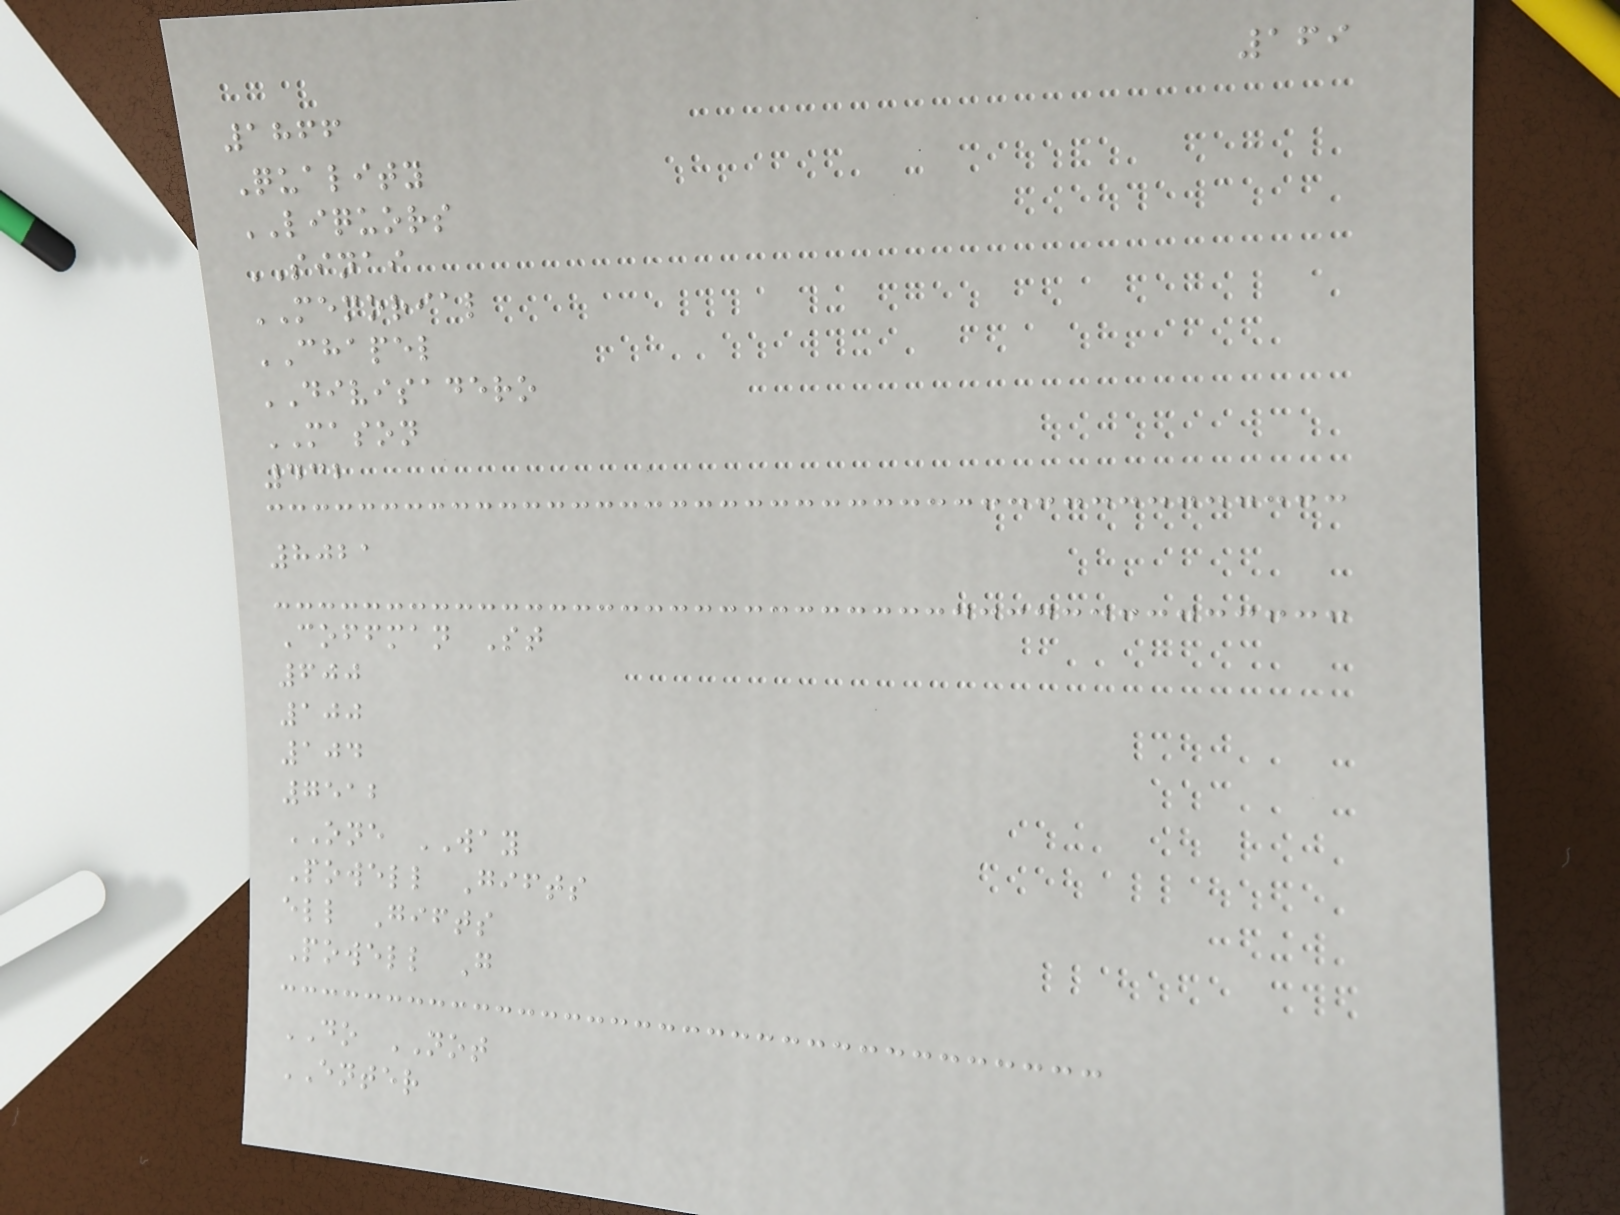169
1866
Quality
LIQUORS
SINAI
MEMORIAL
CHAPEL
DIVISADERO
MASON
432
8021
Coffman St
600
100
104
7512
ONE WAY
Powell Gifts
ell Gifts
Powell G
DO NOT
ENTER
